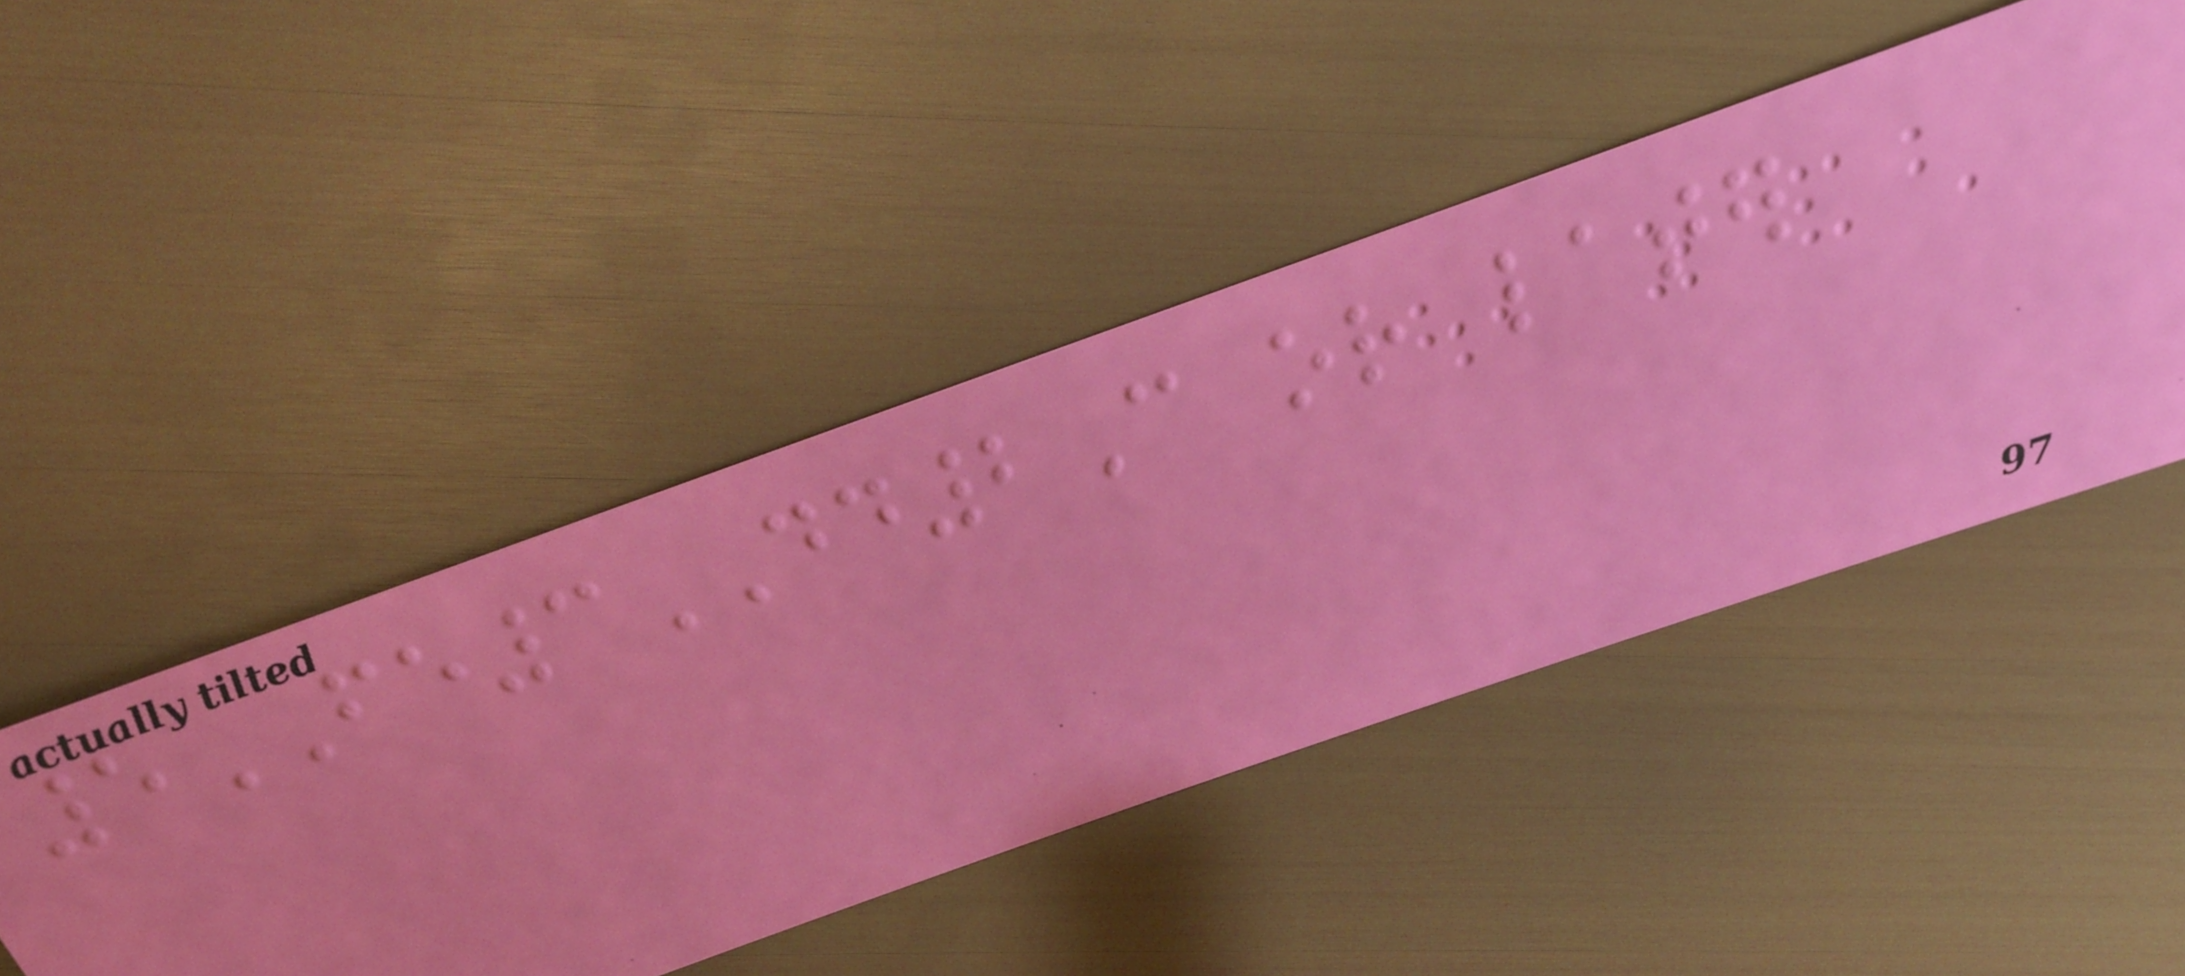5FE3DD2C or later
